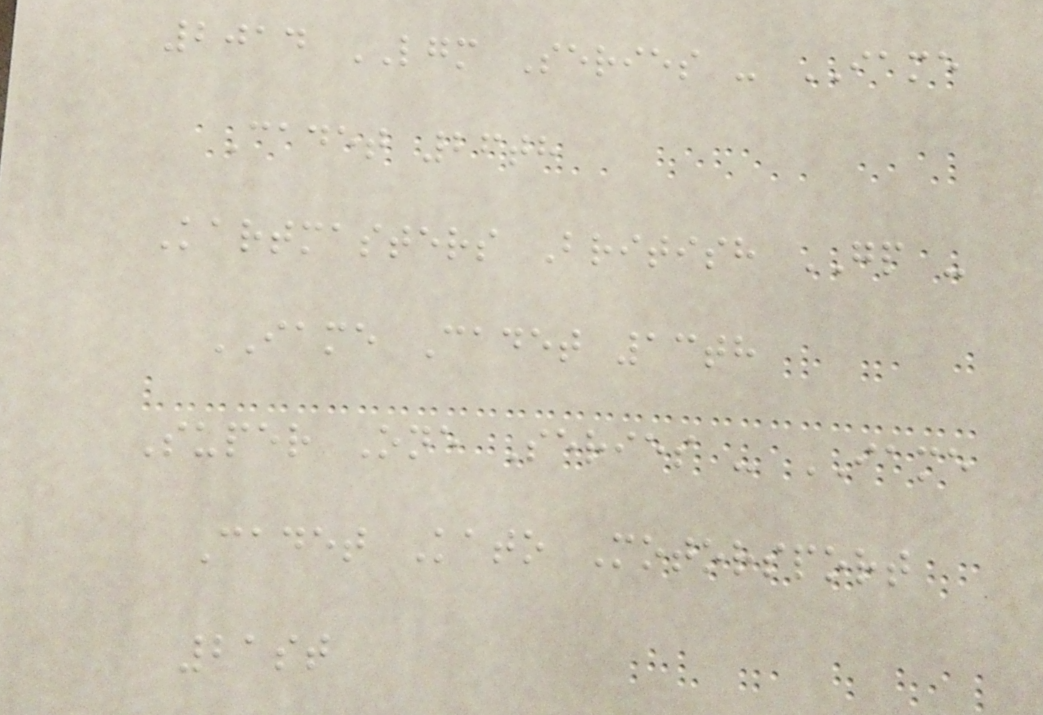2014 LGM Series - IAME
Cadet 26th
Kartmasters British GP -
IAME Cadet 13th
Super One Series - IAME
Cadet Kato Motorsport
21st
